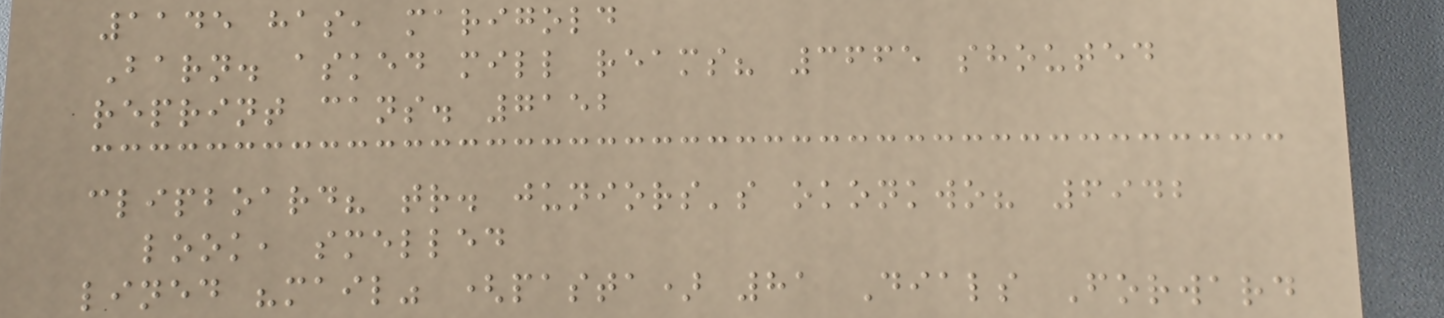1145 has, marigold
Barn. asked mill reams? 3665 shouted
reprint cans. 7152
clipboard? tr. juniors's okonkwo? 6942
look, smelled
lined "mail" (pasta) 81 Dials Forward
